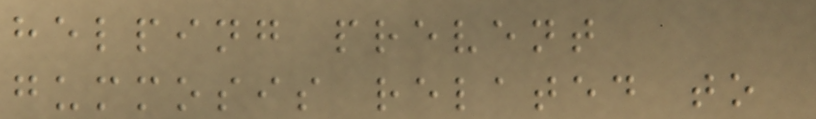helping prevent
gummosis related to
